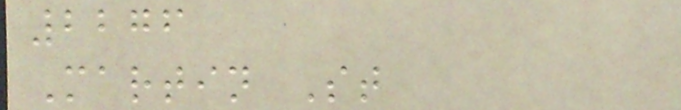2276
Martin St
